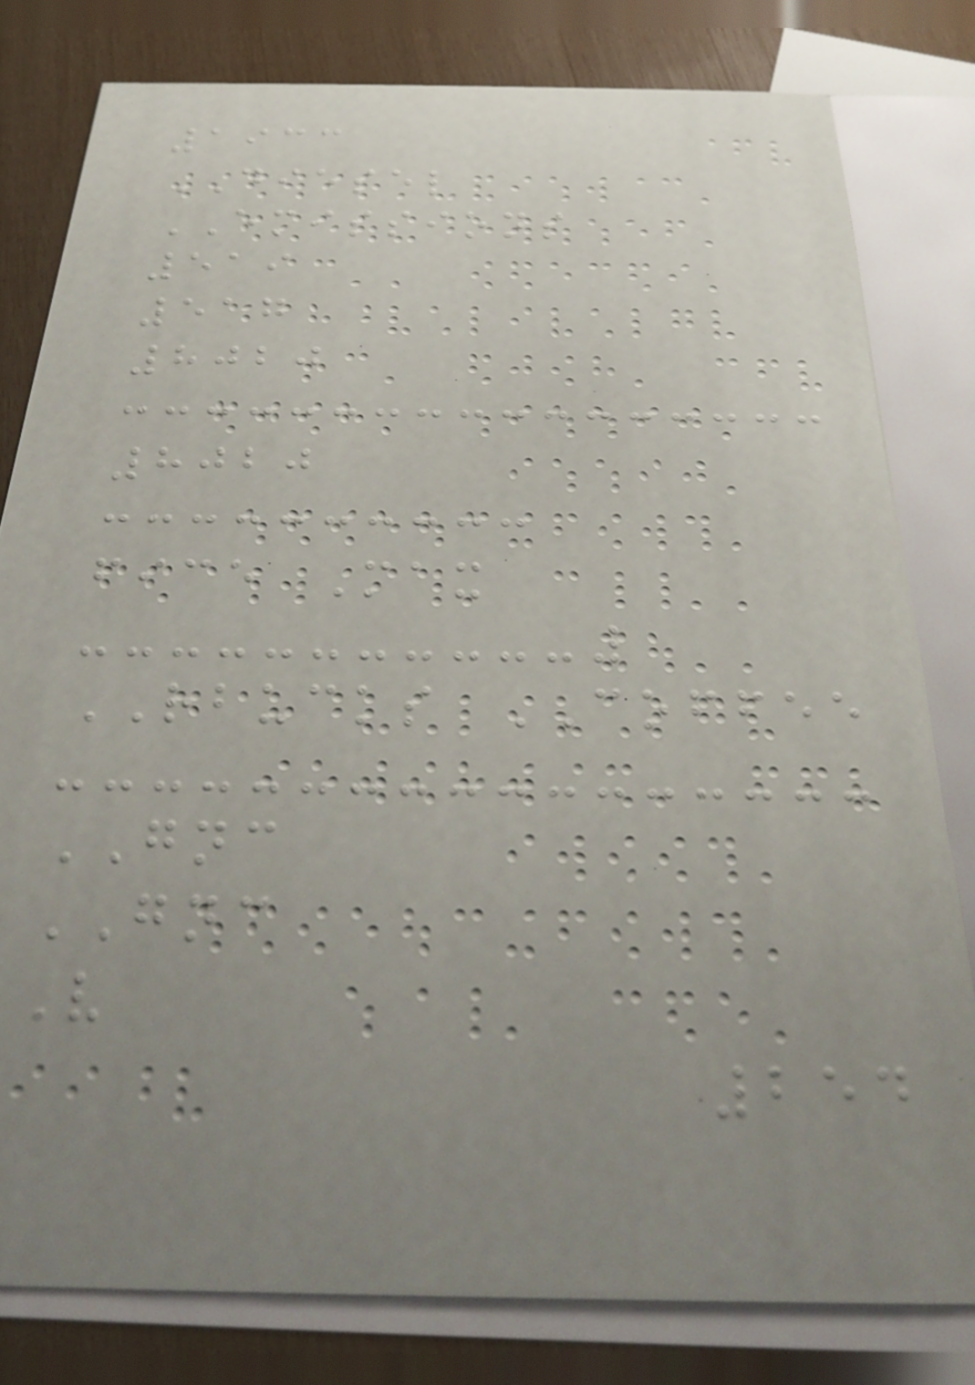1933
DIESEL
EMISSIONS
519
517
8020
8020
fice Max
RBUCKS COFFEE
GNC
GNC
V
254
